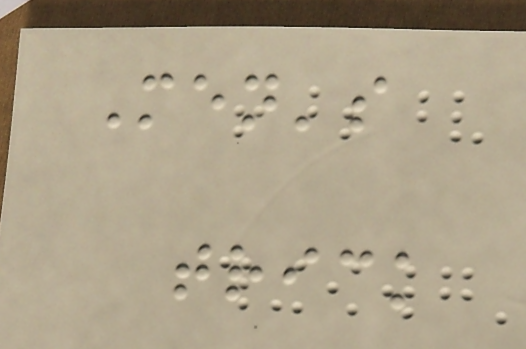Men's
trick
